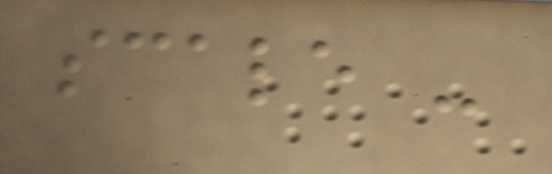scale -
